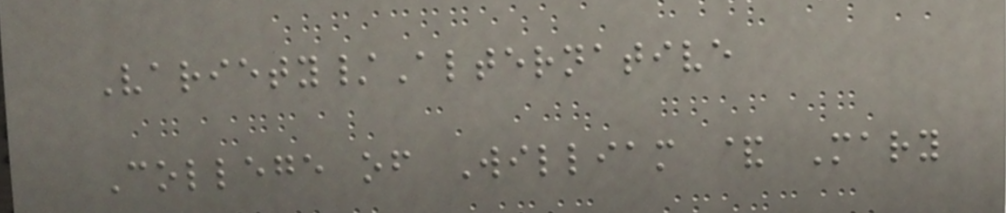Variety/Alternative
College of William & Mary
